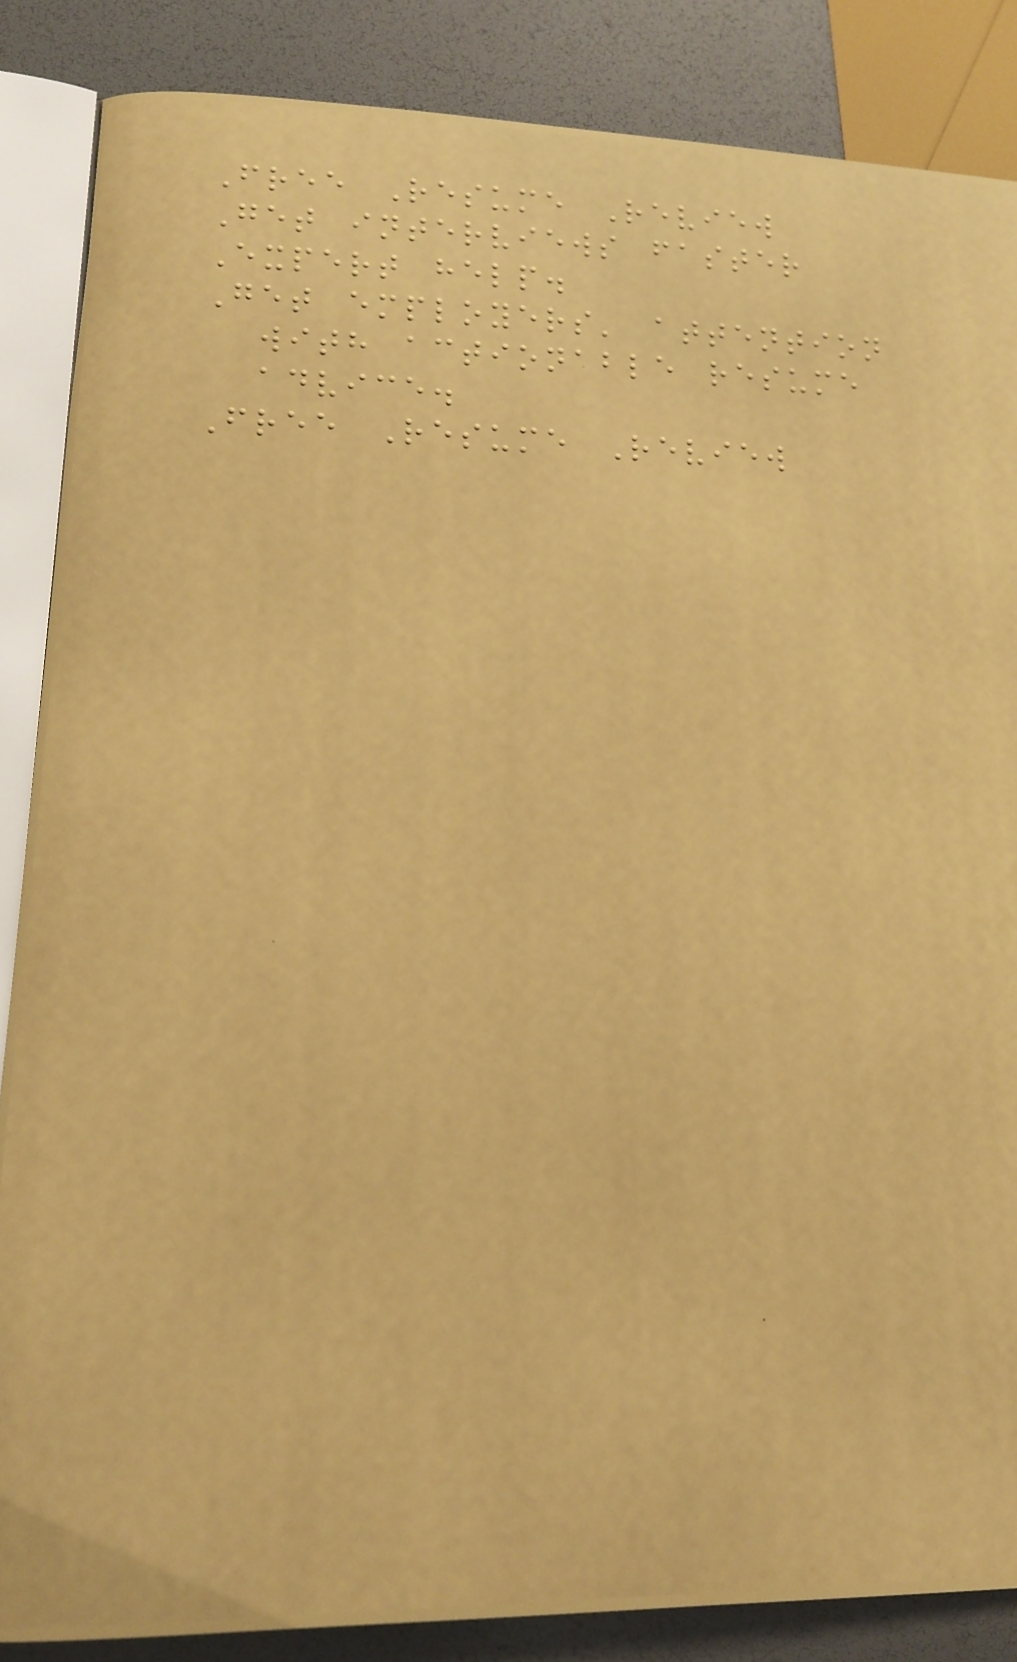Free Resume Review
Get interviews faster
Expert help.
Get employers' attention
with actionable resume
advice.
Free Resume Review
